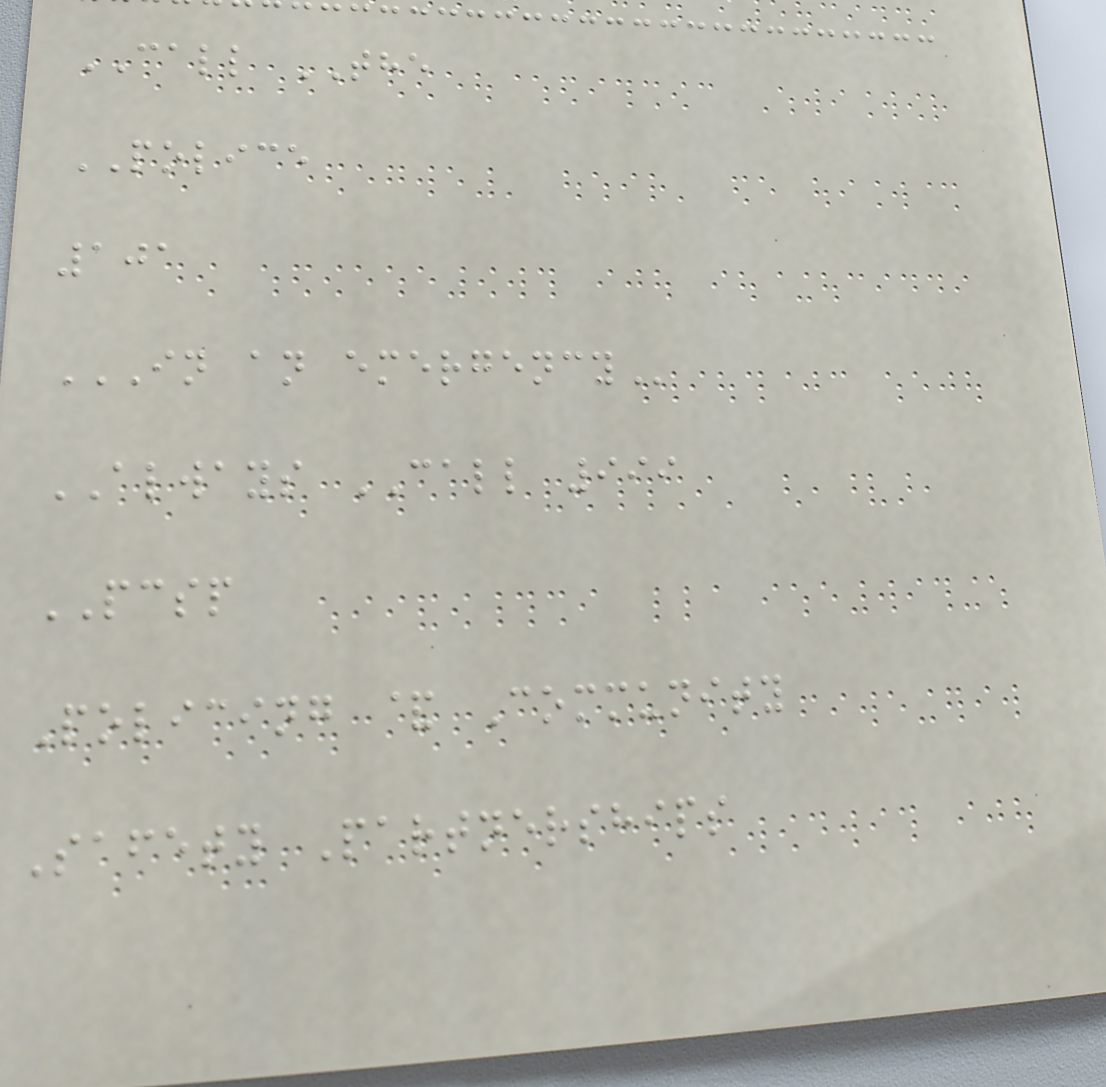CALL THE
POLICE
101
IN AN EMERGENCY
ALWAYS CALL 999
PCSP
Policing & Community
Safety Partnerships
